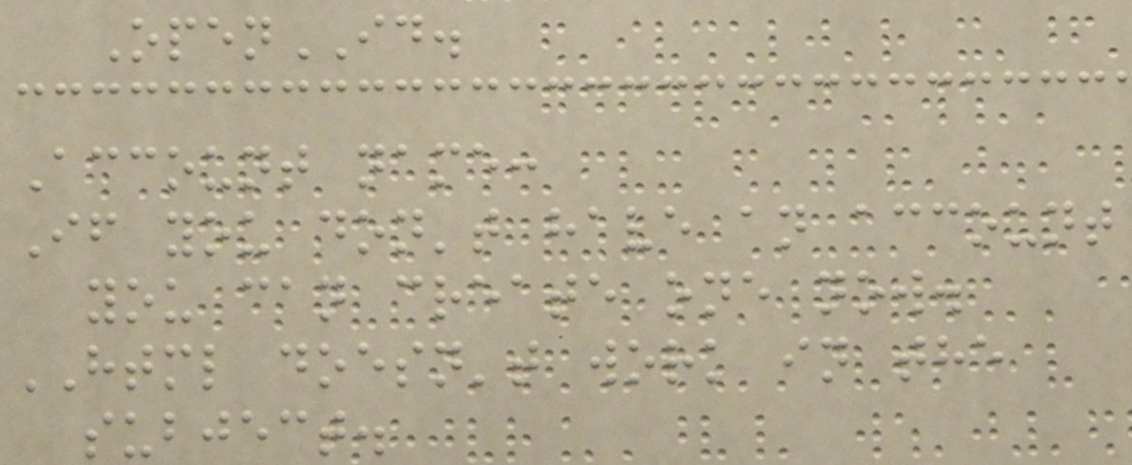OpenID.
Account name:
If you don't have an account
you can create one now.
HTML doesn't work in the
subject.
